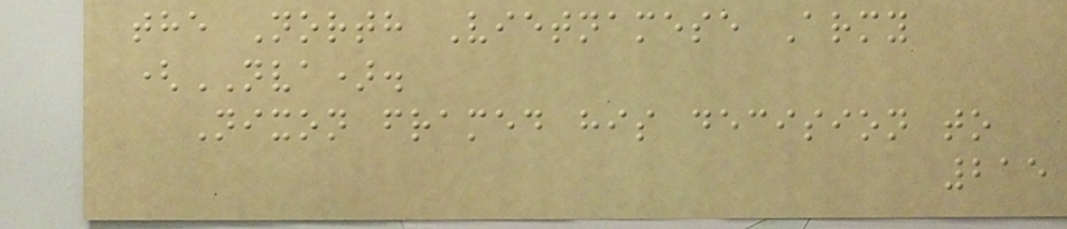the North Vietnamese Army
(NVA).
Nixon framed his decision to
215
